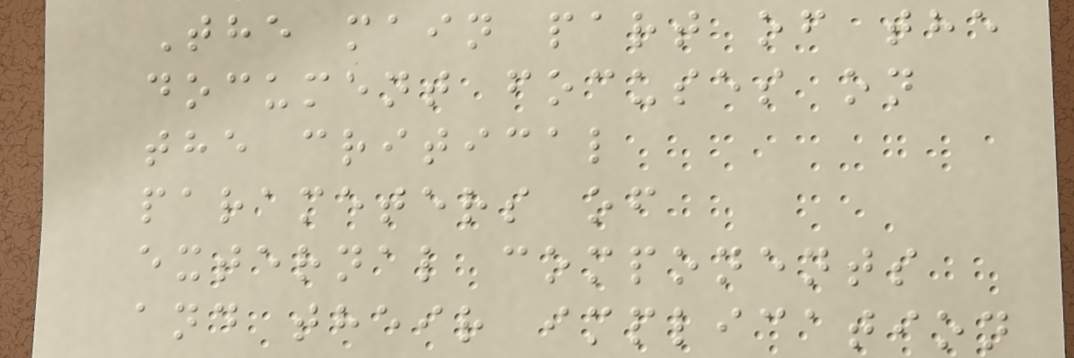The main part of the
document focuses on
the critical
parameters of
external components
and their implication
